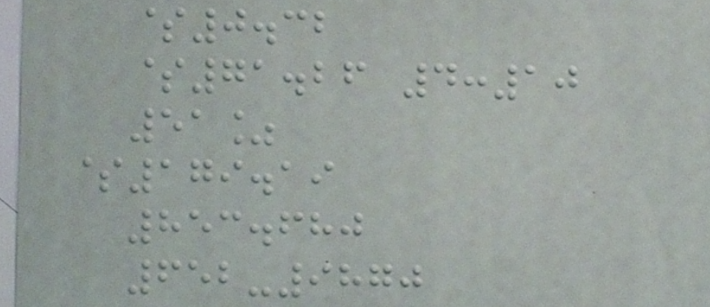$0.32
$71.26 4:10
51%
$179.19
853.680
652-9870
